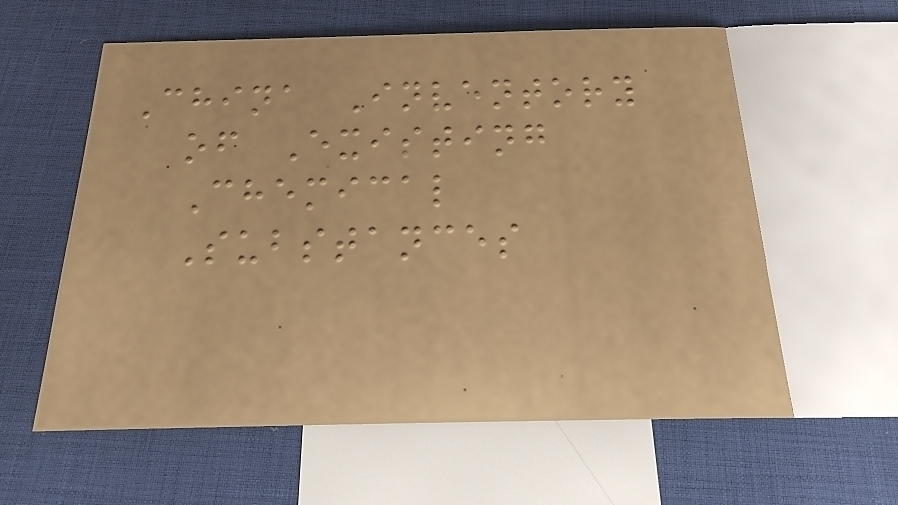China Inventory
of Existing
Chemical
Substances
